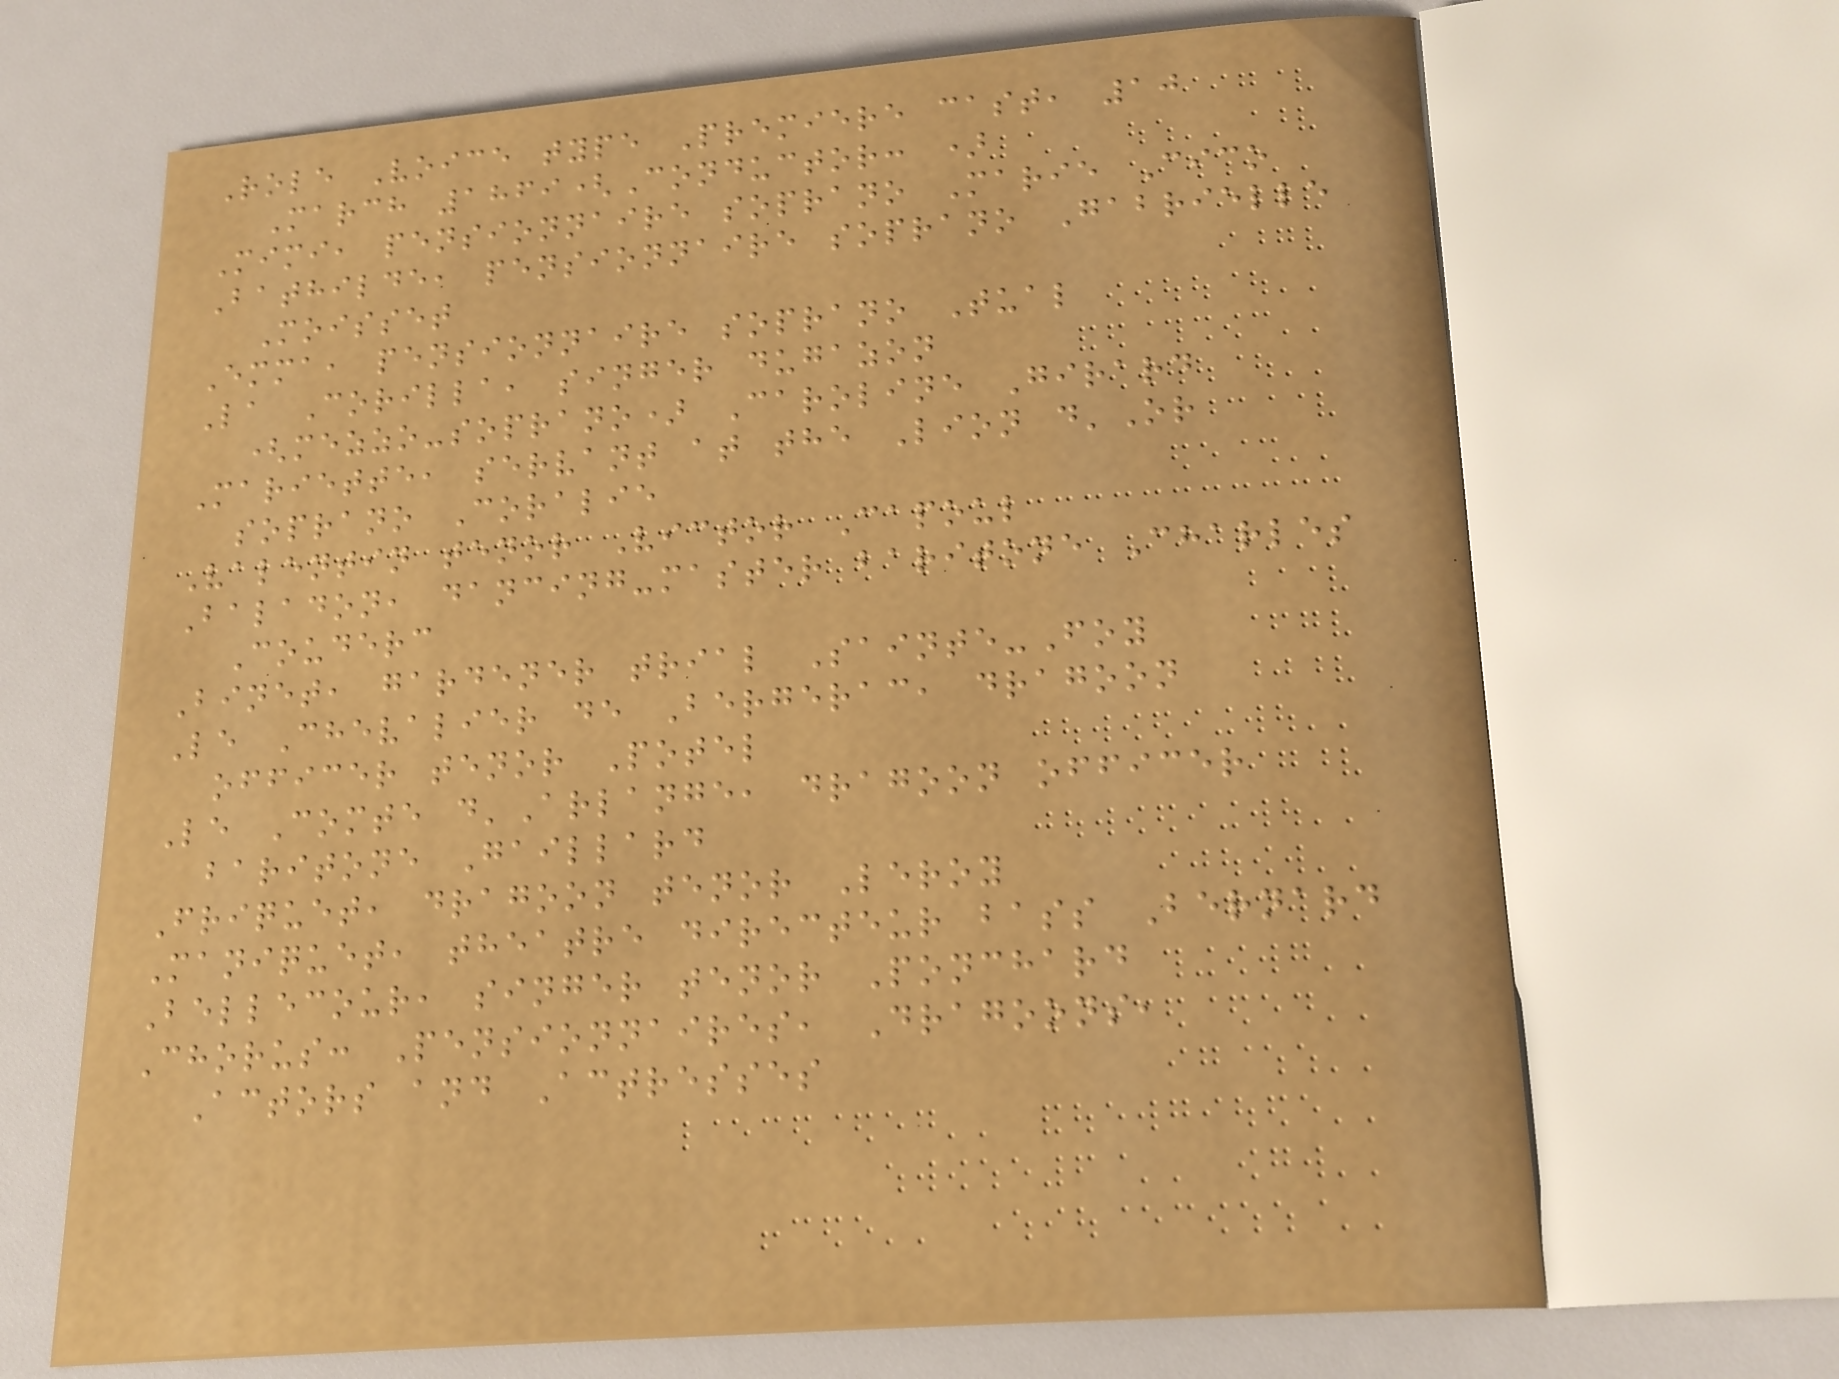Role Voice type Premiere cast, 10
March 1869(Conductor: )
Mimi, pensionnaire soprano Marie Cico
Bathilde, pensionnaire soprano Gabrielle
Moisset
Emma, pensionnaire soprano Tual
La Corilla, singer dugazon
(mezzo-soprano) Caroline Girard
Mariette, servant at the Lion d'Or
soprano Coralie
Valentin tenor Victor Capoul
Baladon, dancing-master baritone Charles
Couderc
Binet, gardener trial Sainte-Foy
Le Chevalier de Bergerac, dragoon
officer tenor Potel
Le Comte d'Arlange, dragoon officer
baritone Gaillard
Friquet, dragoon tenor Leroy
Maniquet, theatre directeur bass Bernard
Bellecour, singer tenor Ponchard
Chorus: Pensionnaires, Dragoons,
Actors and Actresses
